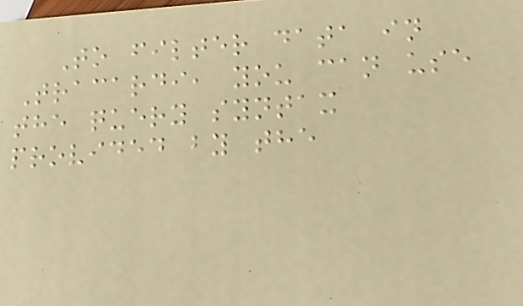To filter data in
Tracardi, you can use
the query syntax
provided by the
